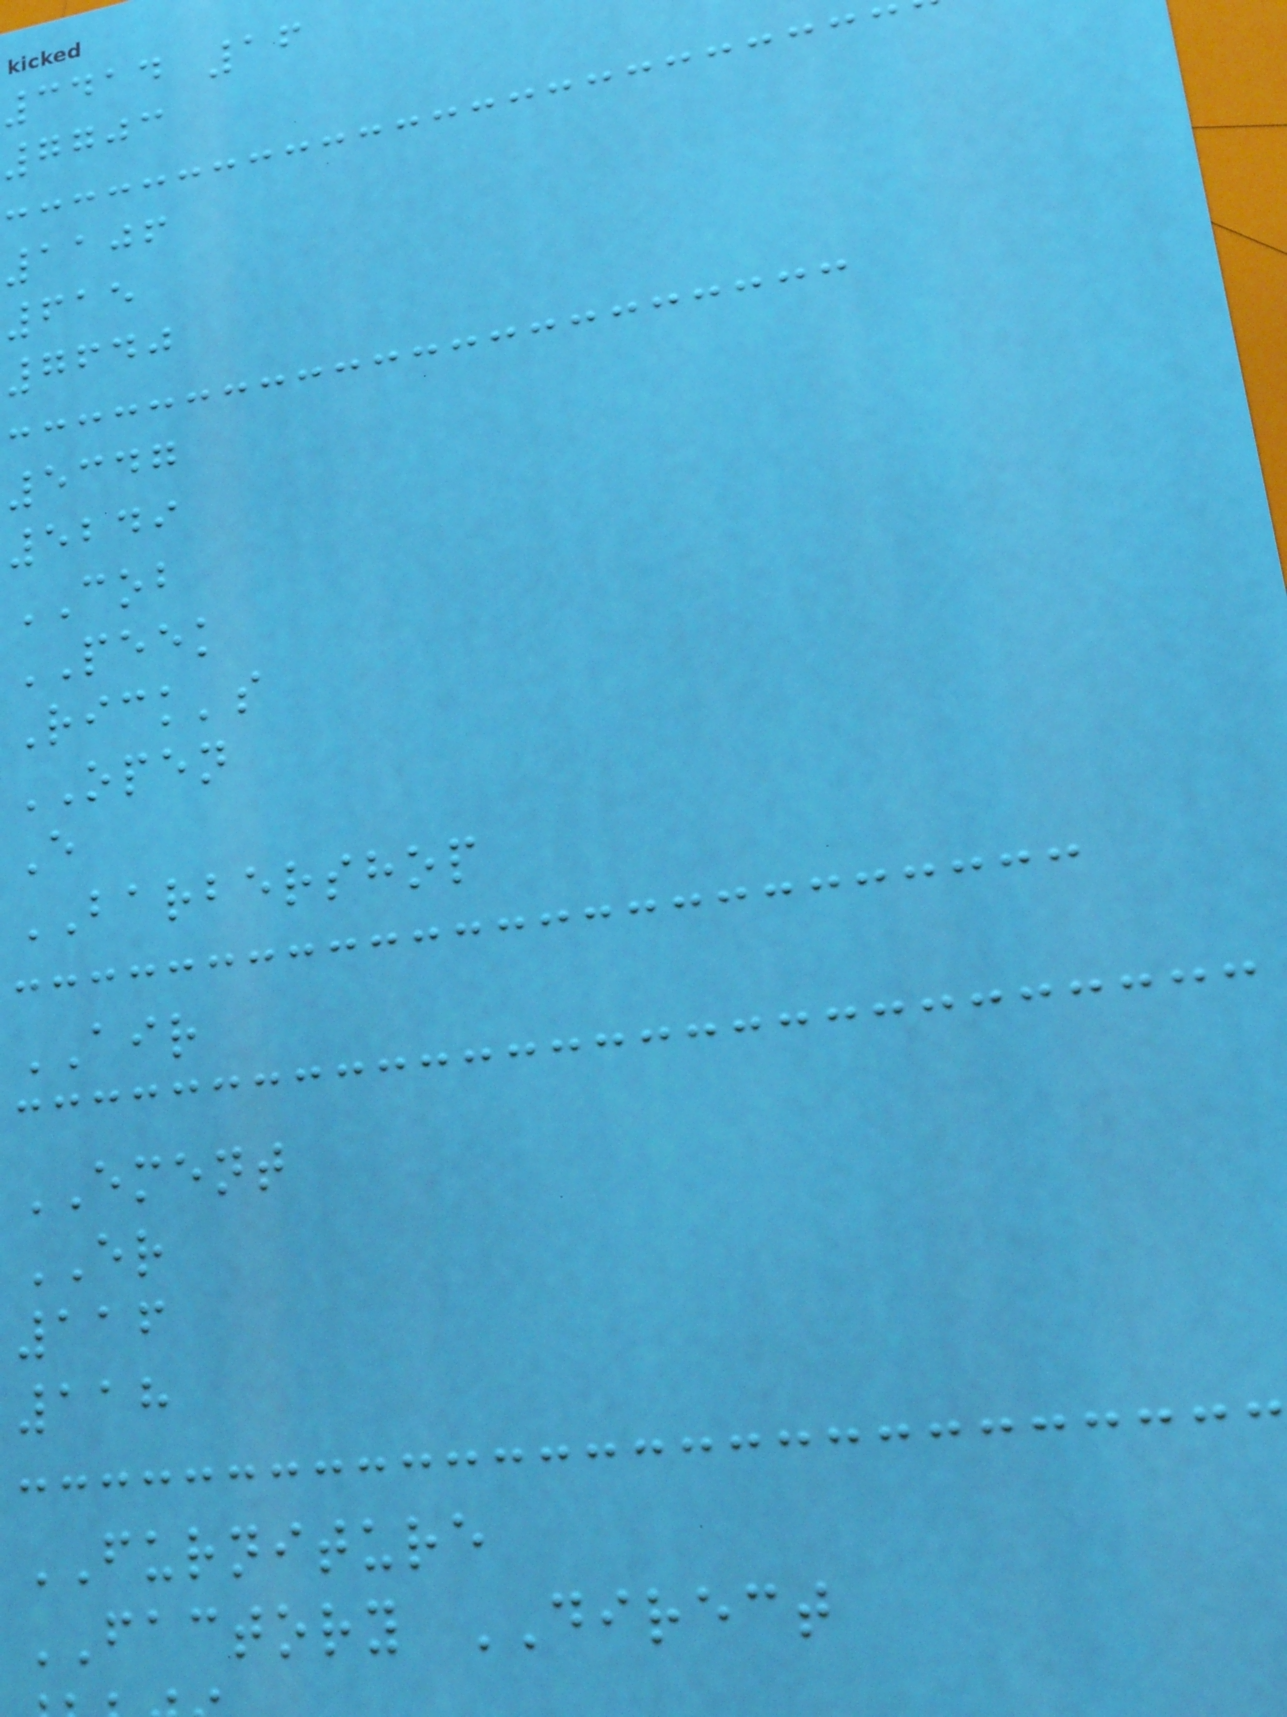3414 16
7703
1106
615
7640
5347
5249
COB
PEEK
Rick's
OPEN
E
BARBERSHOP
AIR
EMENT
ER
116
118
FURNITURE
FACTORY DIRECT
